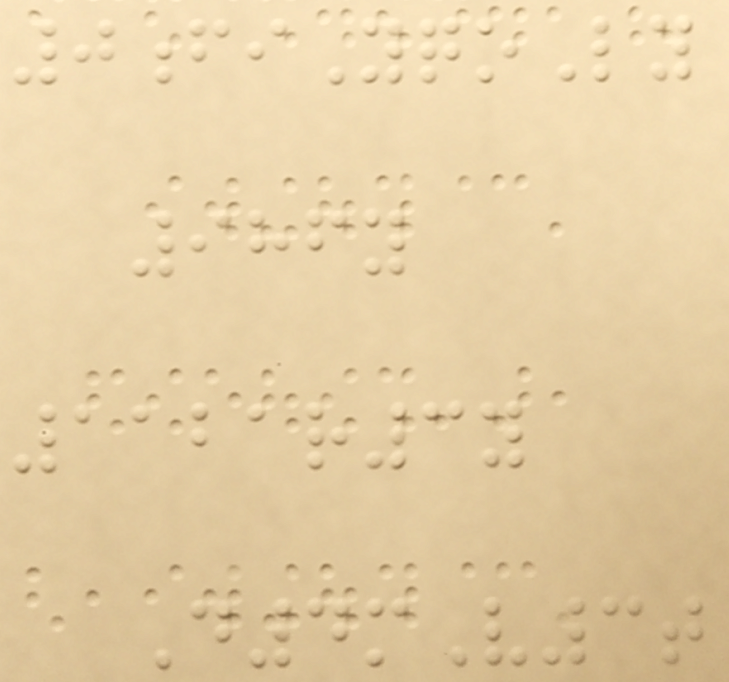0fiYqoLy
986y
1121r3y
D4mV3t
